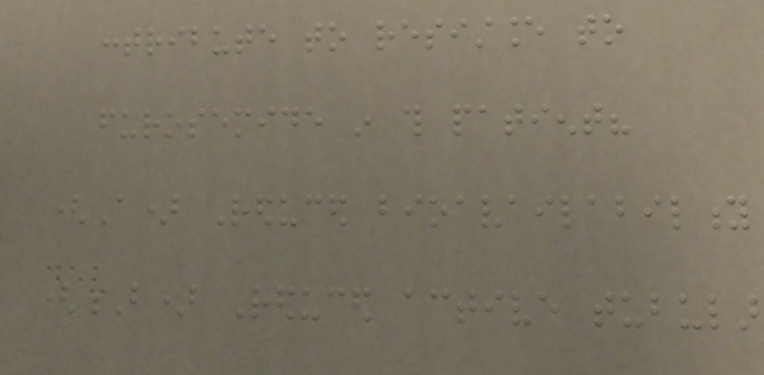contribute to resistance to
furosemide in this patient?
(A) Reduced bioavailability
(B) Reduced active tubular
